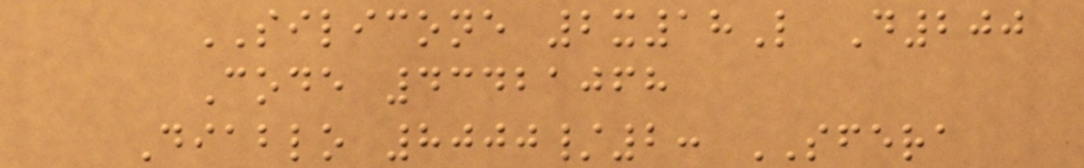SILICONE 2x18L D200
Code 43421068
Diablo 8000/2: SFERA
